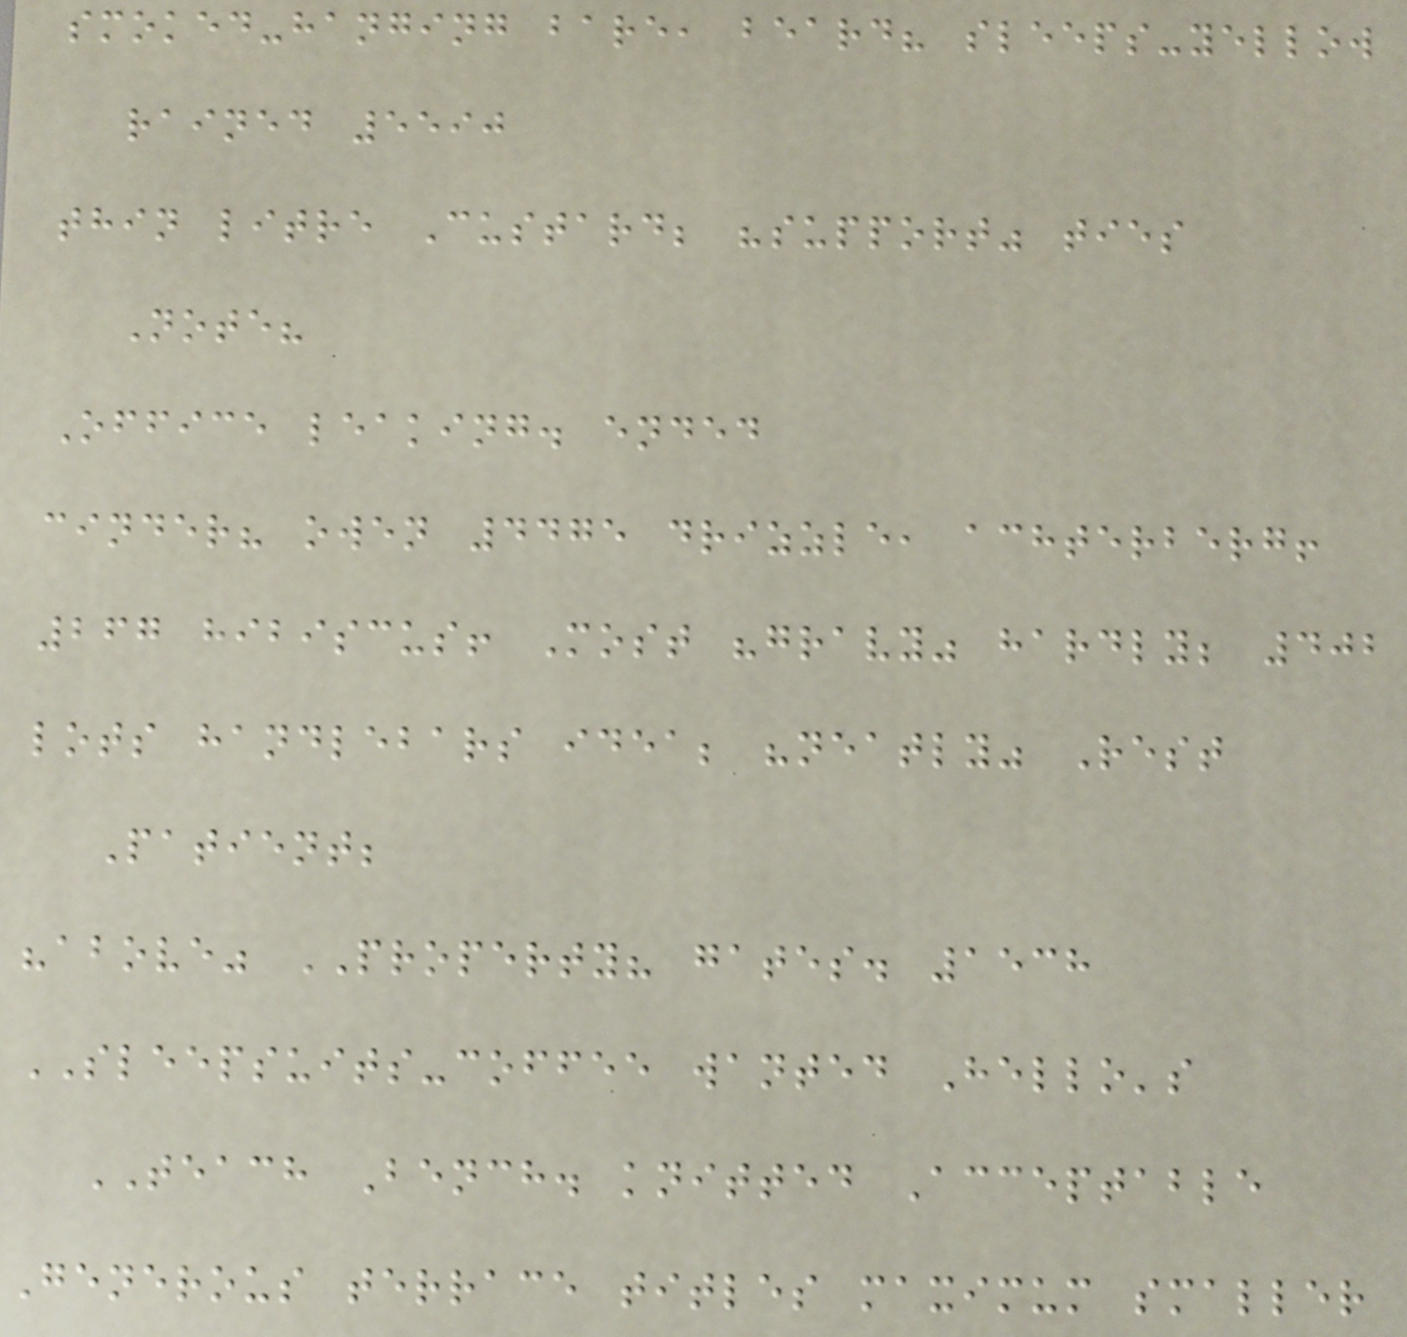smoked-hanging bare, beard? sleeps-yellow
rained 5590
thin litre Custard; "support" ties
Note?
Office leaking. ended
cinder? owen 4475 drizzle, achterberg!
267 hibiscus! Most "gravy" hardly; 402
lots handlebars idea; "neatly" Rest
Patient;
"above" PROPERTY? gates. 1538
SLEEPSUITS-coffee wanted Hello's
TEACH Bench. knitted Acceptable
Generous terrace titles maximum smaller
